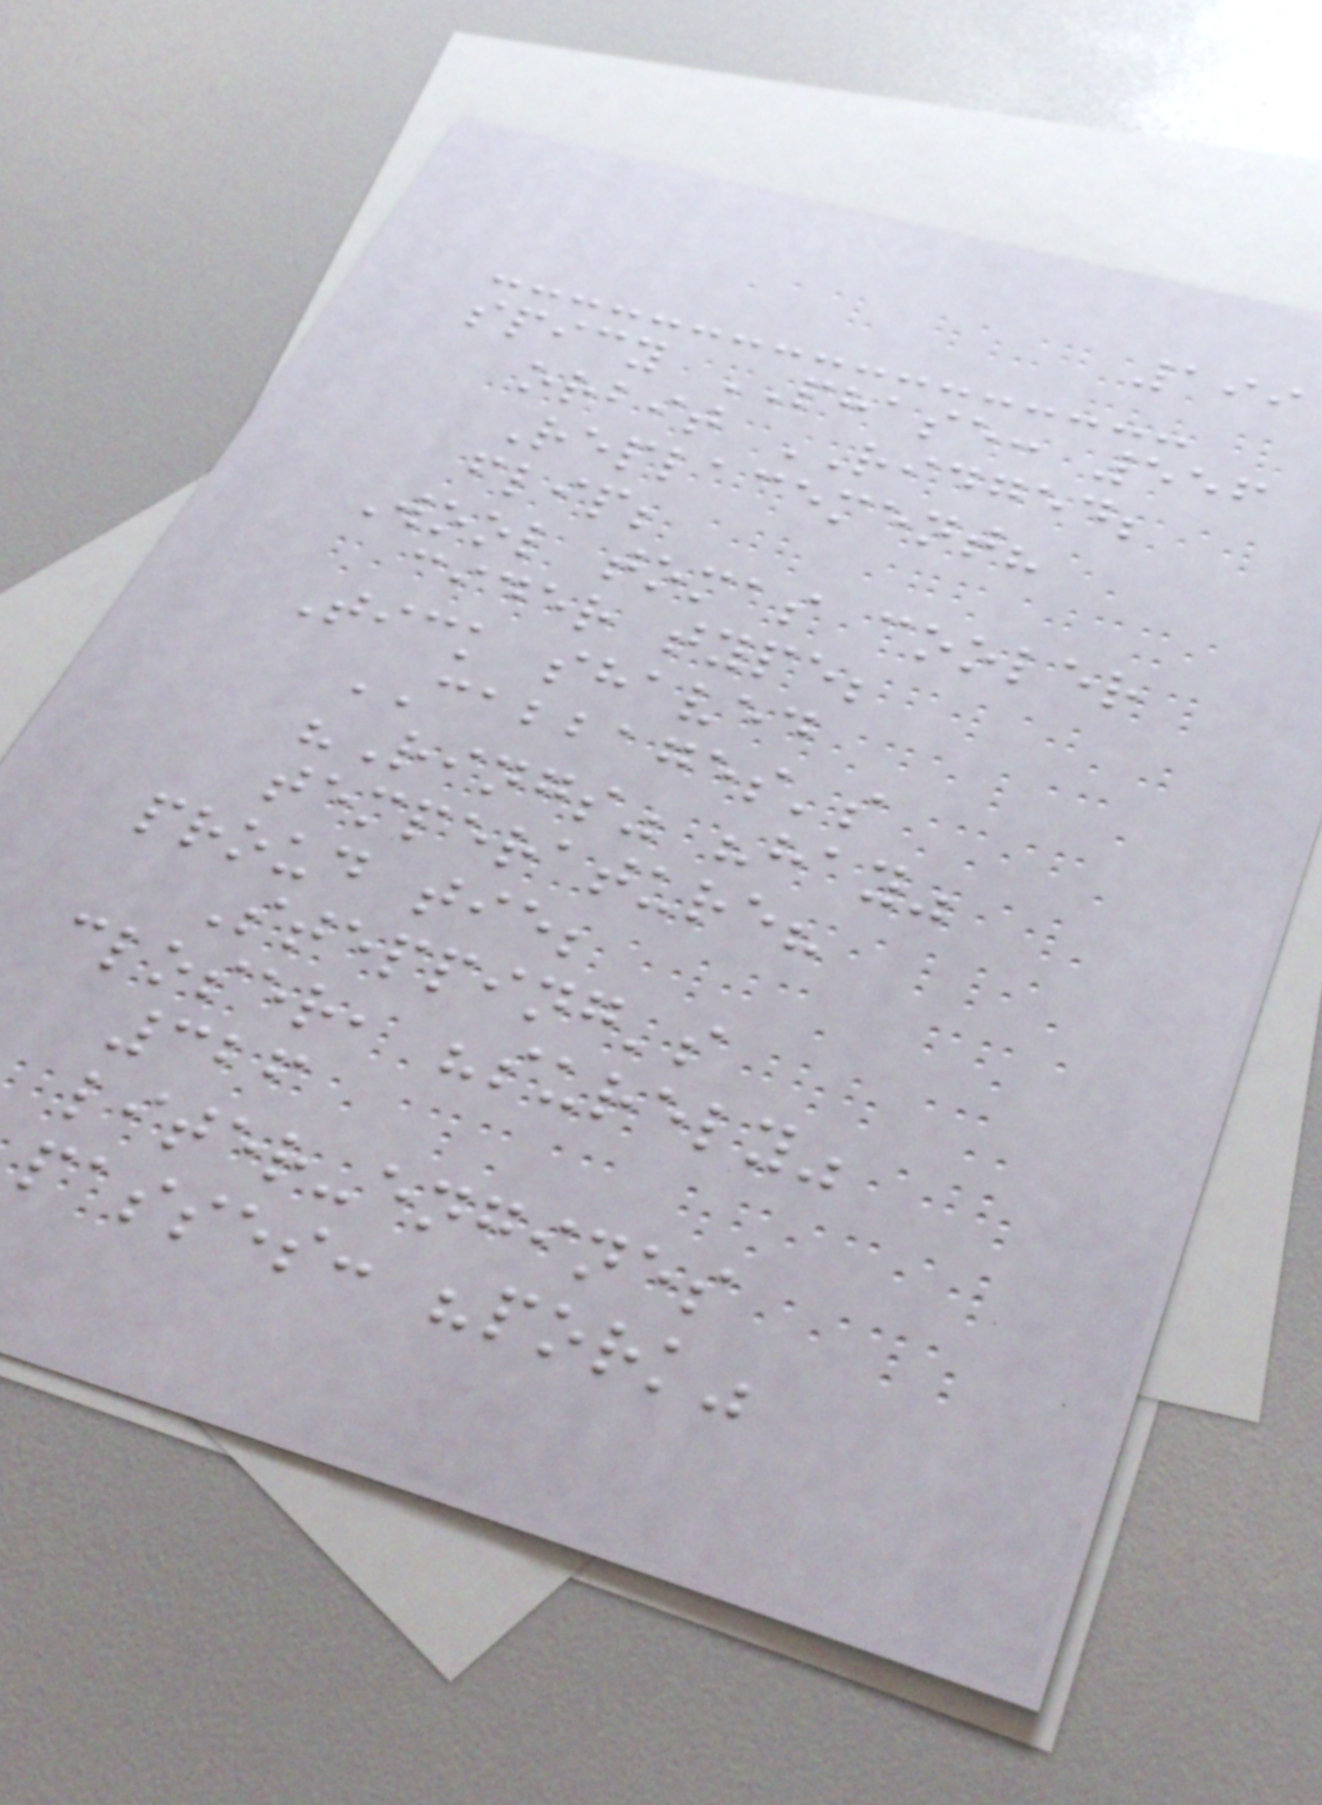199
spicy PHASE: 556
orbit RIDGED;
Replacement?
flip;
Wool tomas cooler
cider type;
Tick shaved
CABBAGES's
"Rings" "hay"
temperature?
proud tie;
Stepping's
closer, "surely"
326
liter-engines
passes: "pork"
